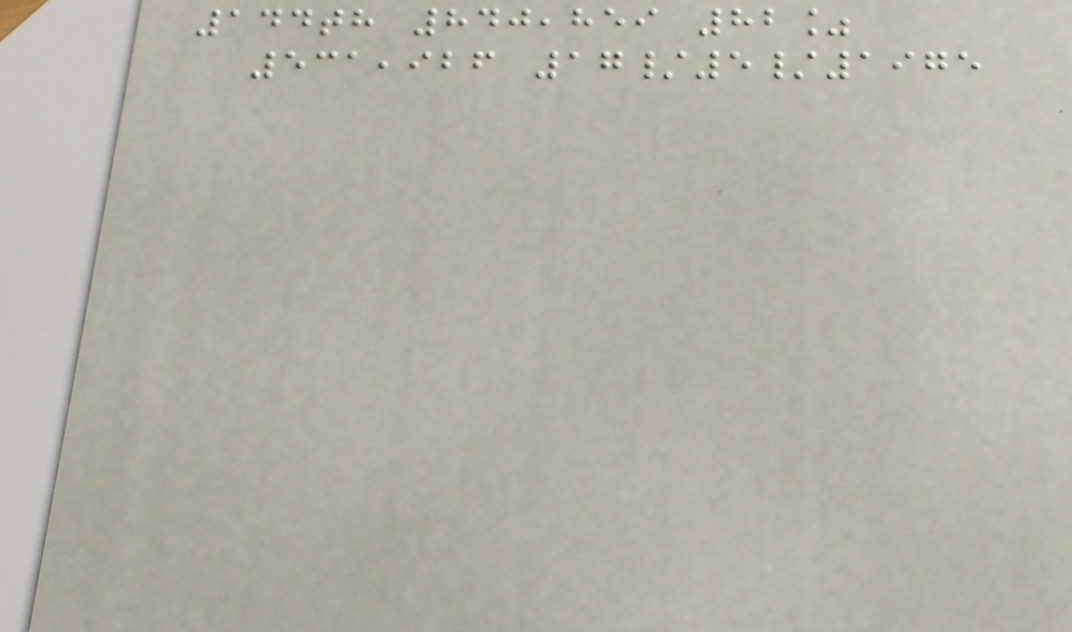144th 840,859 82%
531,926 17/5/1975
